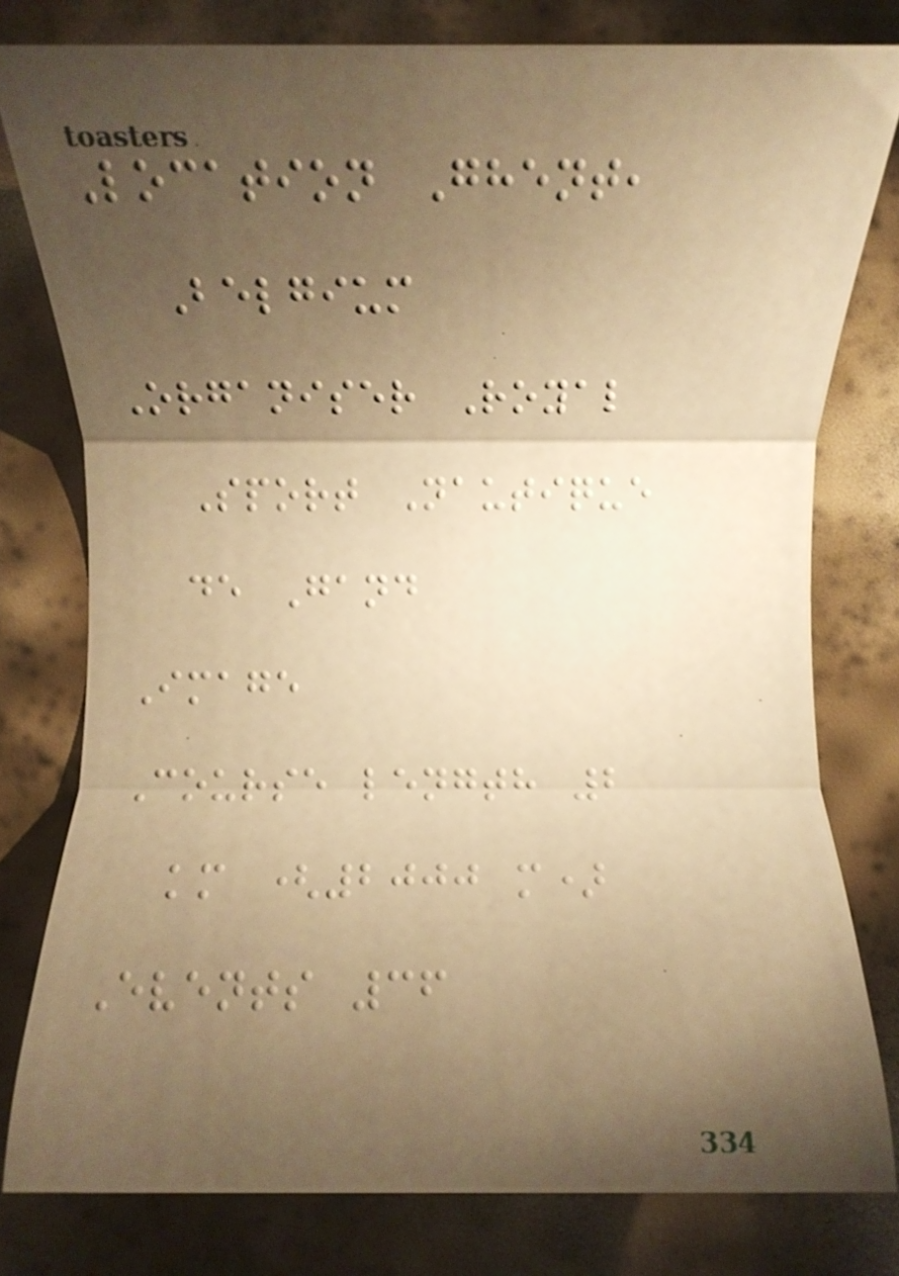Location Ghent,
Belgium
Organiser Royal
Sport Nautique
de Gand
Image
Course length 2
km (2000 m)
Events 36
